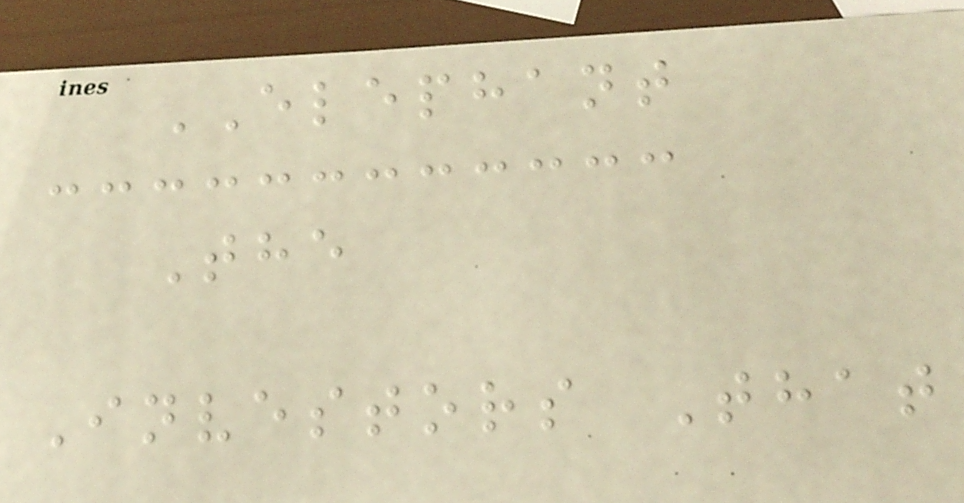ELEPHANT
The
Investors That
